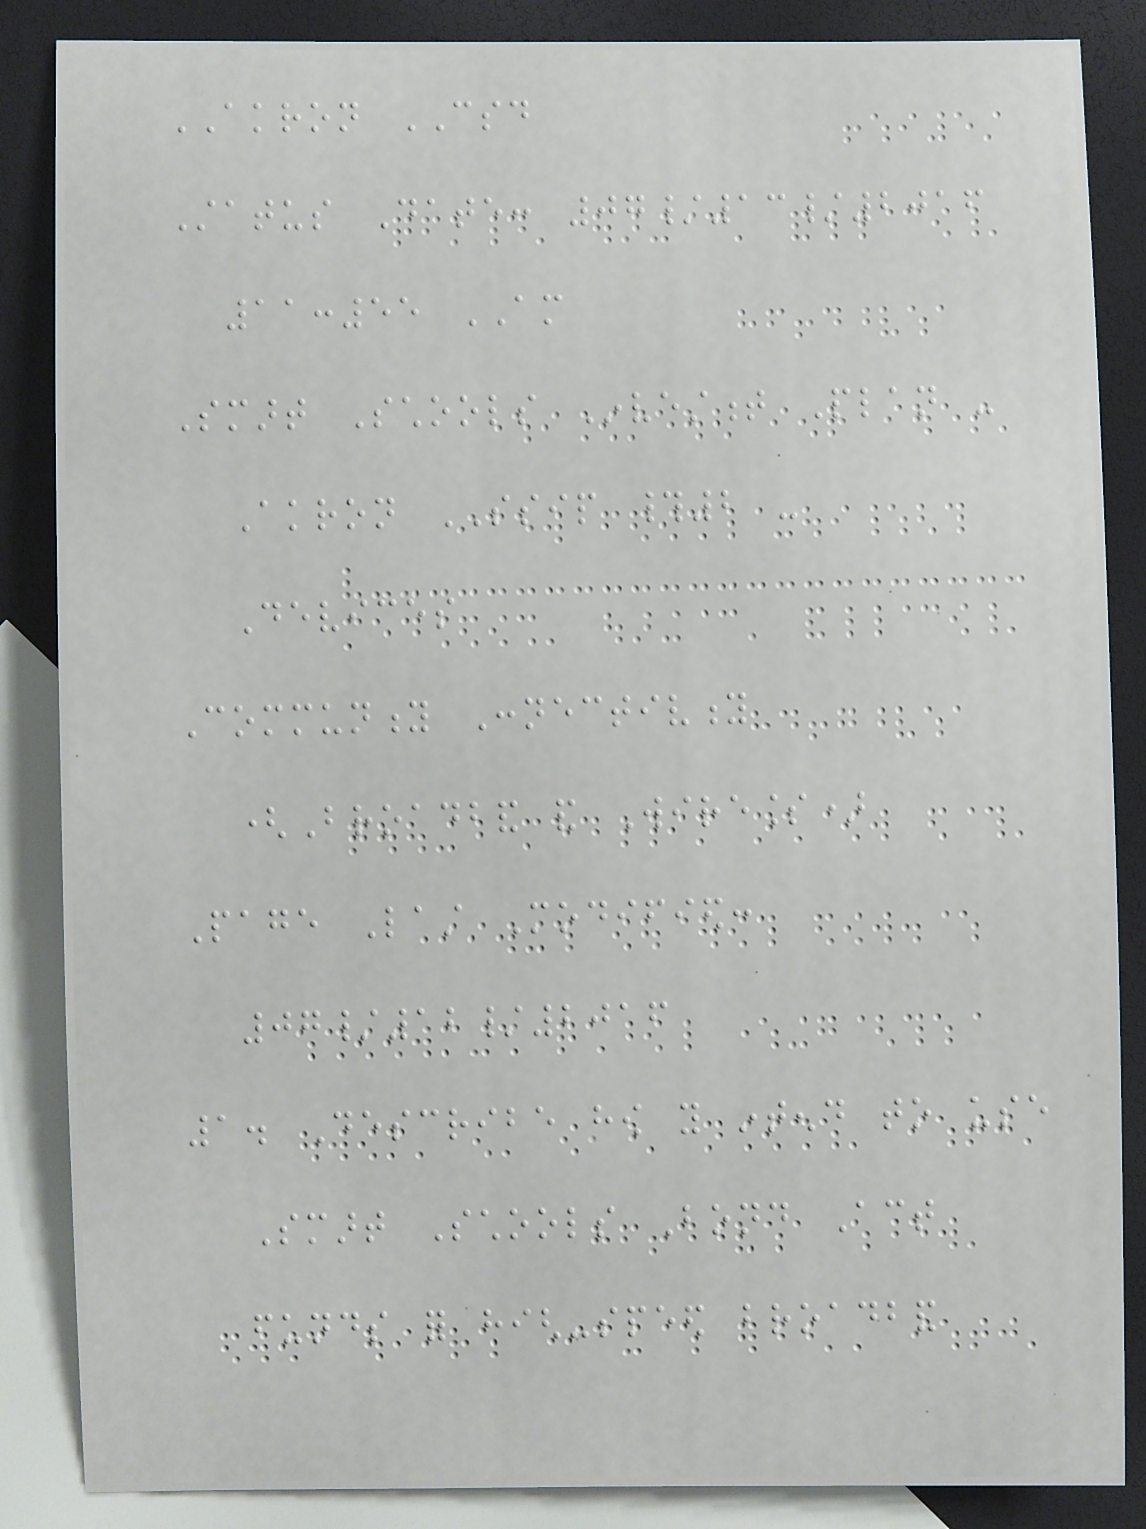AKRON CSD
Status Date: 07/13/2016
11:55 AM
Smart Schools Investment Plan -
Akron SSIP #2 -
Devices
Community Connectivity
(Broadband and Wireless)
Page Last Modified:
07/12/2016
1. Describe how you intend to use
Smart Schools Bond Act
funds for high-speed broadband
